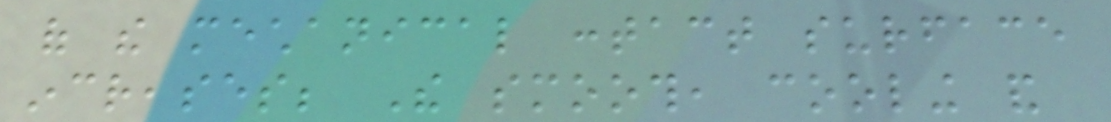of the mechanical contact surface
increases; The smooth, cooling and
